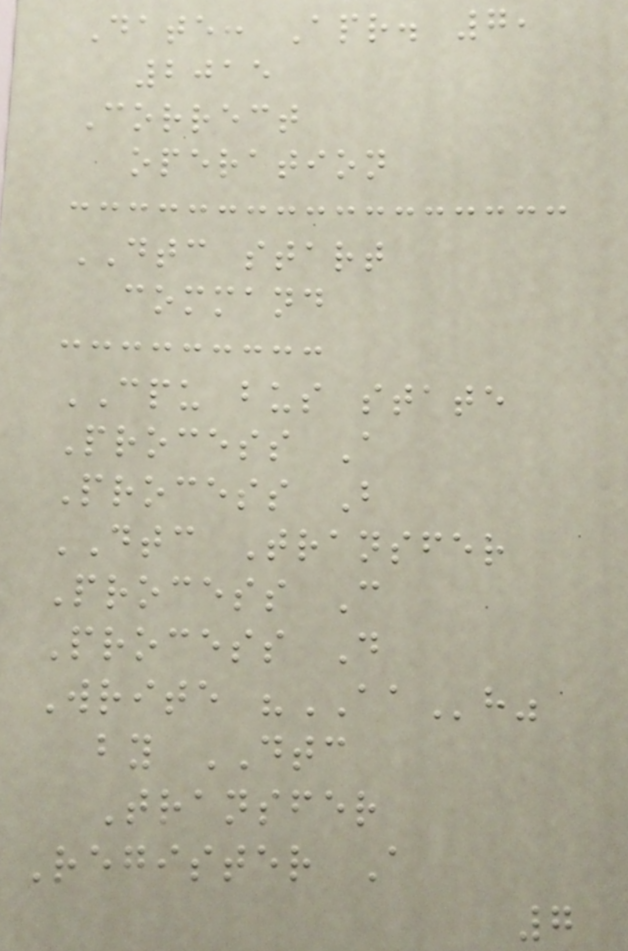Date: Apr. 7,
2015
Correct
operation
DTC start
command
CPU bus state
Process A
Process B
DTC Transfer
Process C
Process D
Write "AAh"
by DTC
Transfer
Register A
7
